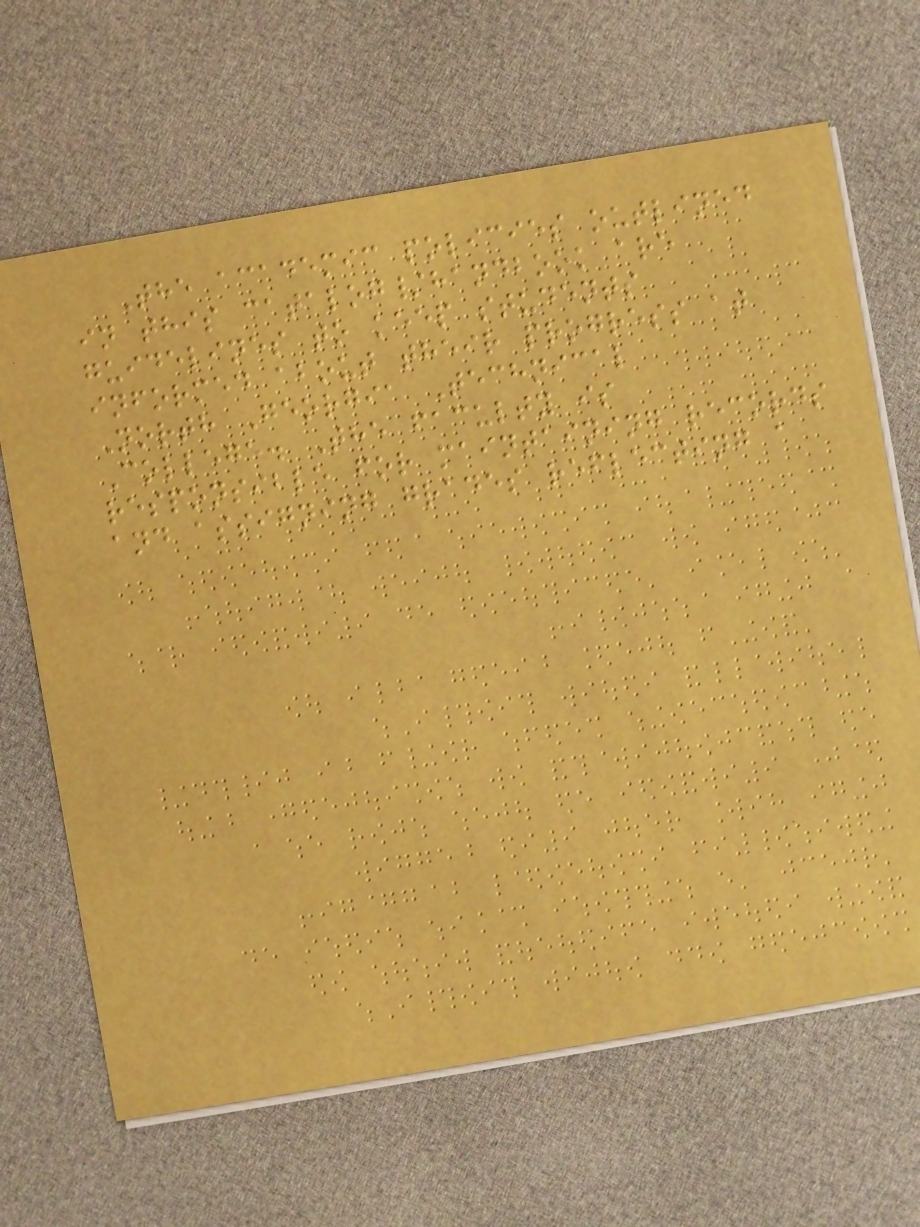The academic policies outlined
in this catalog/handbook are
guidelines to keep students
informed about their progress at
North Georgia Technical
College. The faculty is
responsible for maintaining records
and assigning grades reflecting a
